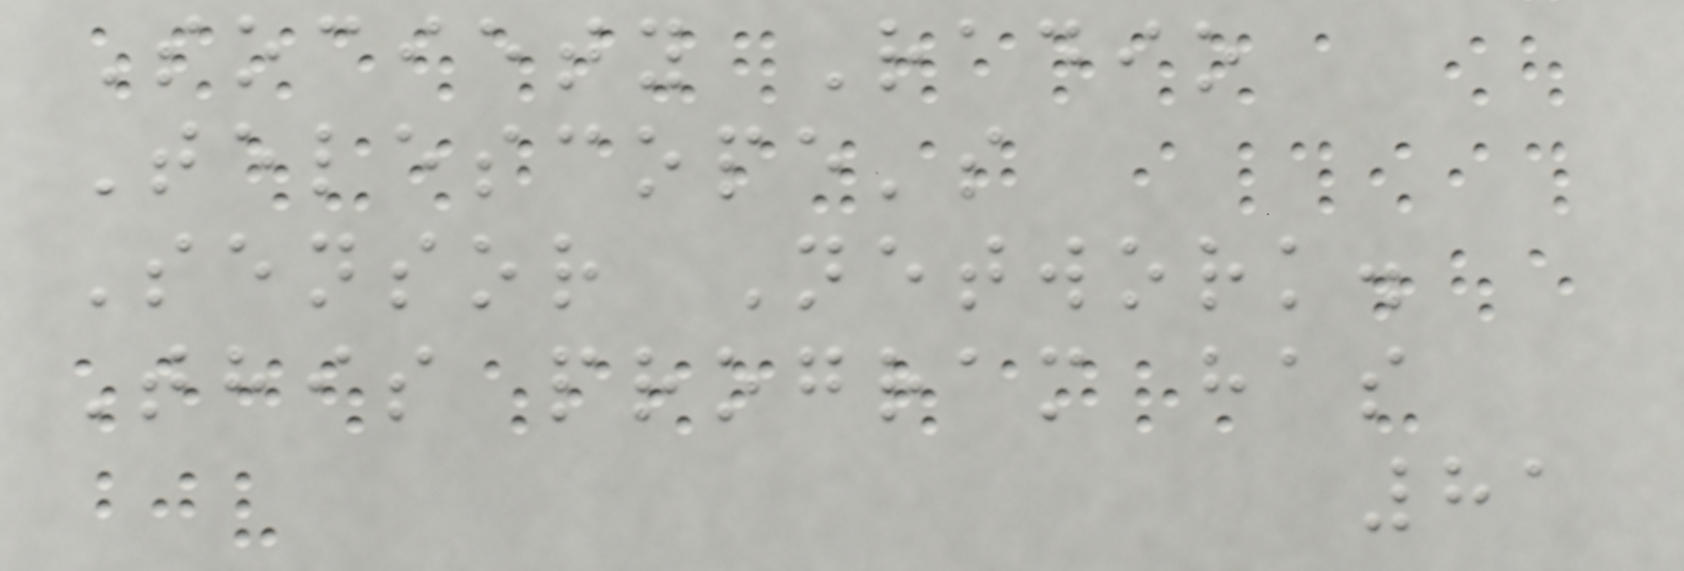Society Radio
Telescope's
Sensor Network.
This program has
81
